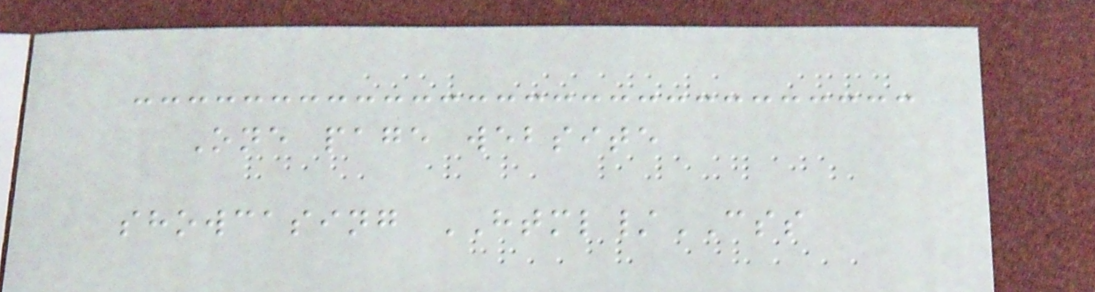One page website
showcasing HTML/CSS
